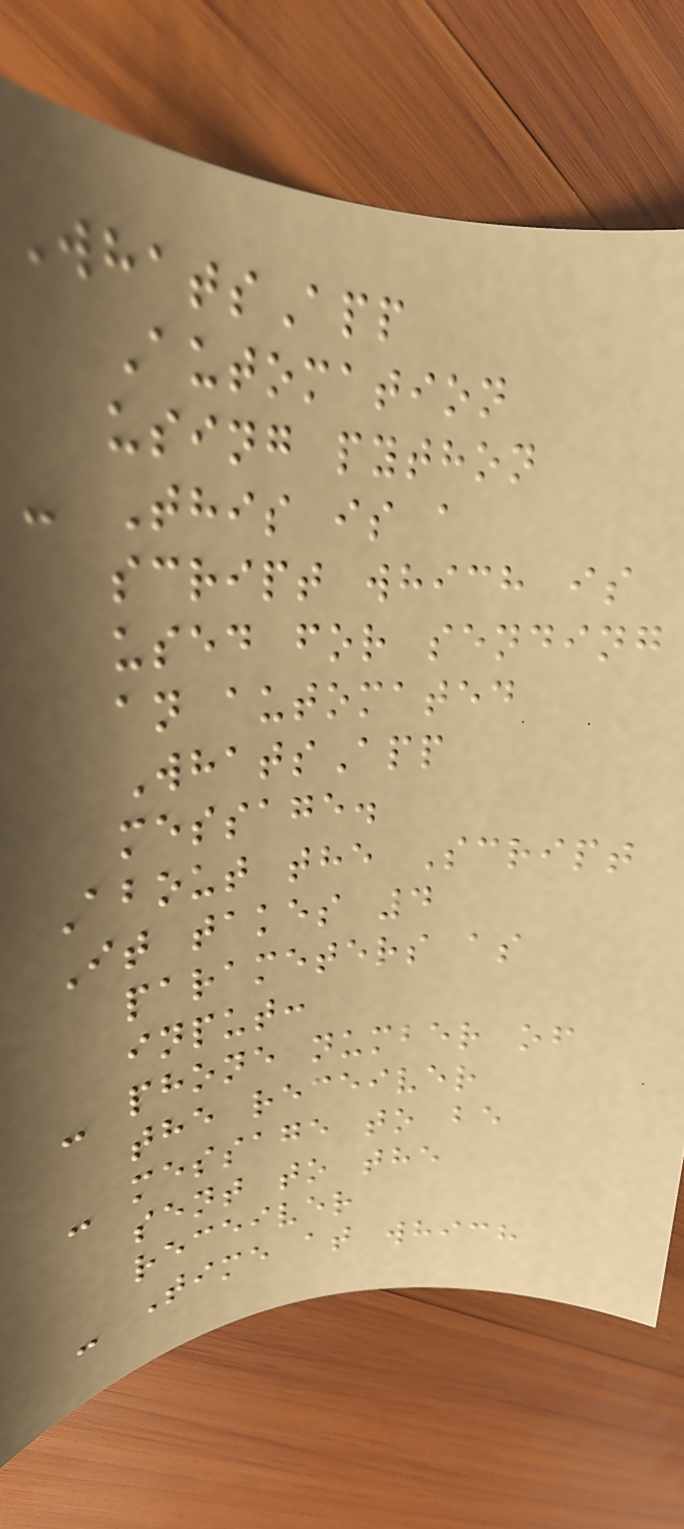WhatsApp
Automation
using python
- This is a
script which is
used for sending
an automated
WhatsApp
message.
About the Script
It takes 4
parameters as
input:
- phone number of
the receiver
- message to be
sent to the
receiver
- Time at which
